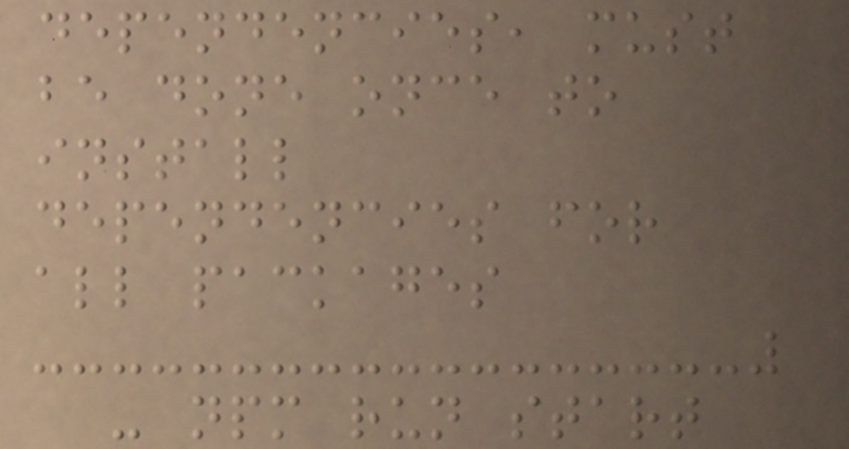dependencies, must
be done once to
install
dependencies for
all packages
- npm run start
